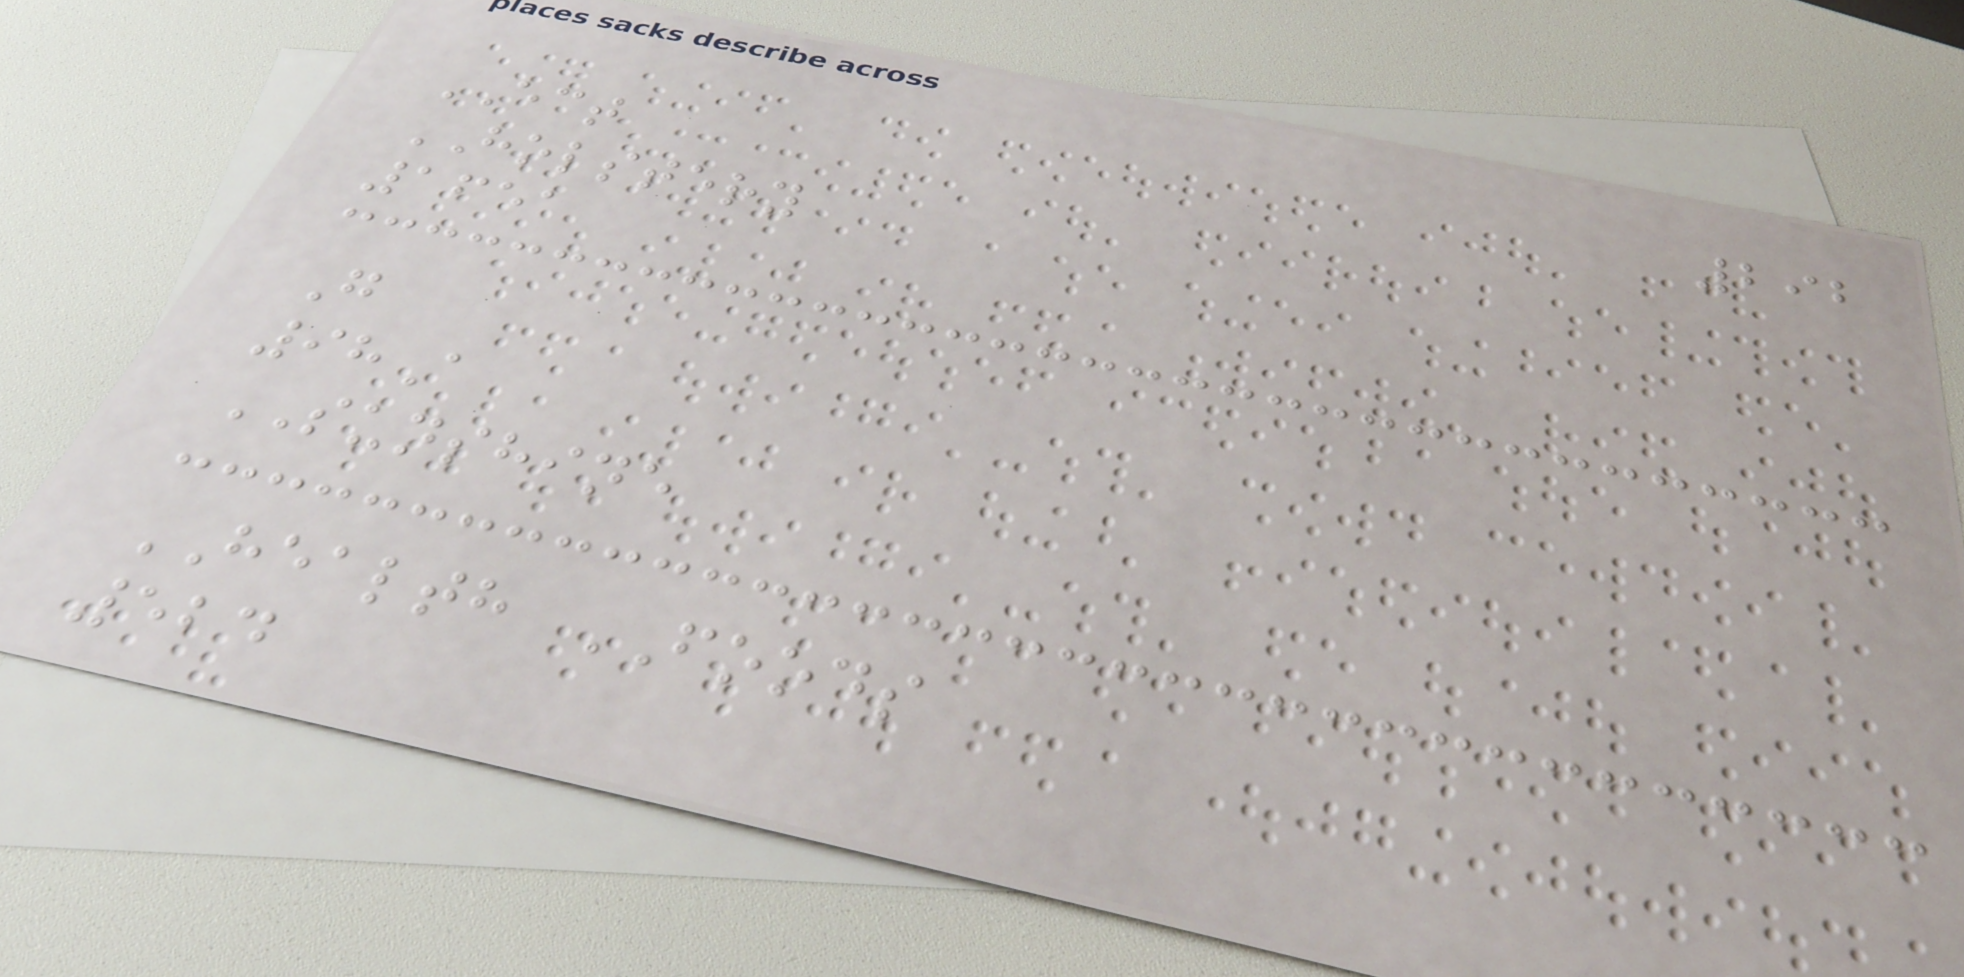292
ECT
HOLSTERY
1651
G
98A
SUNSHINE
HEALTH FOODS
524
